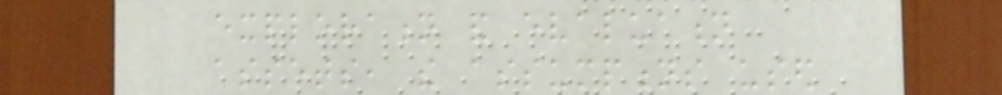exploration and evaluation
assets, the assumptions used
